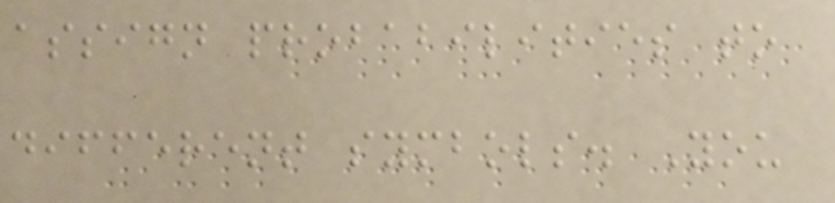assign probabilities to
different symbols. You
